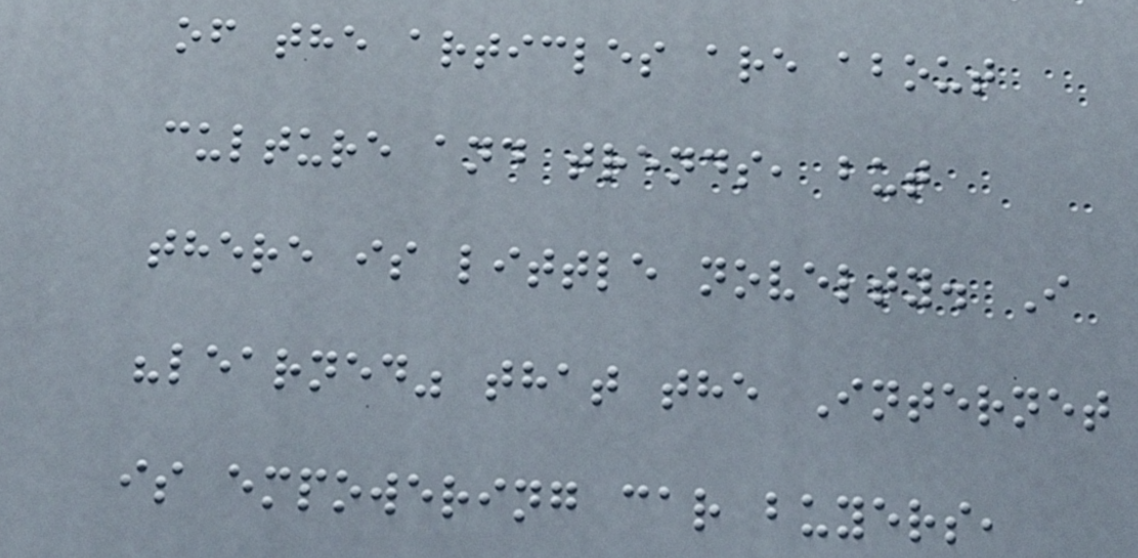of the articles are about
culture and trends, but
there is little novelty. I
"learned" that the Internet
is empowering car buyers,
